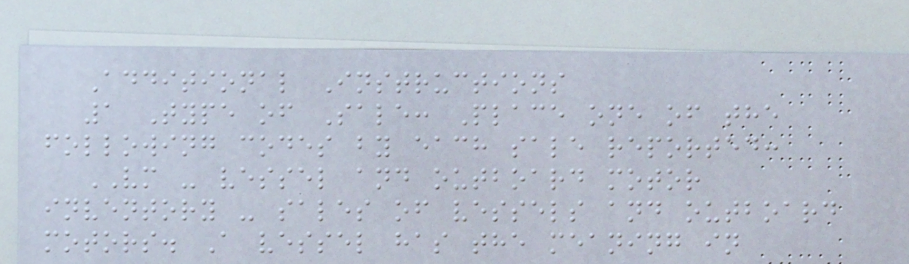Additional Instructions
1 Type of Sale: Place one of the
following codes by each sale reported:
VM - vessel and outboard motor
inventory - sales of vessels and outboard
motors. A vessel has the meaning in
